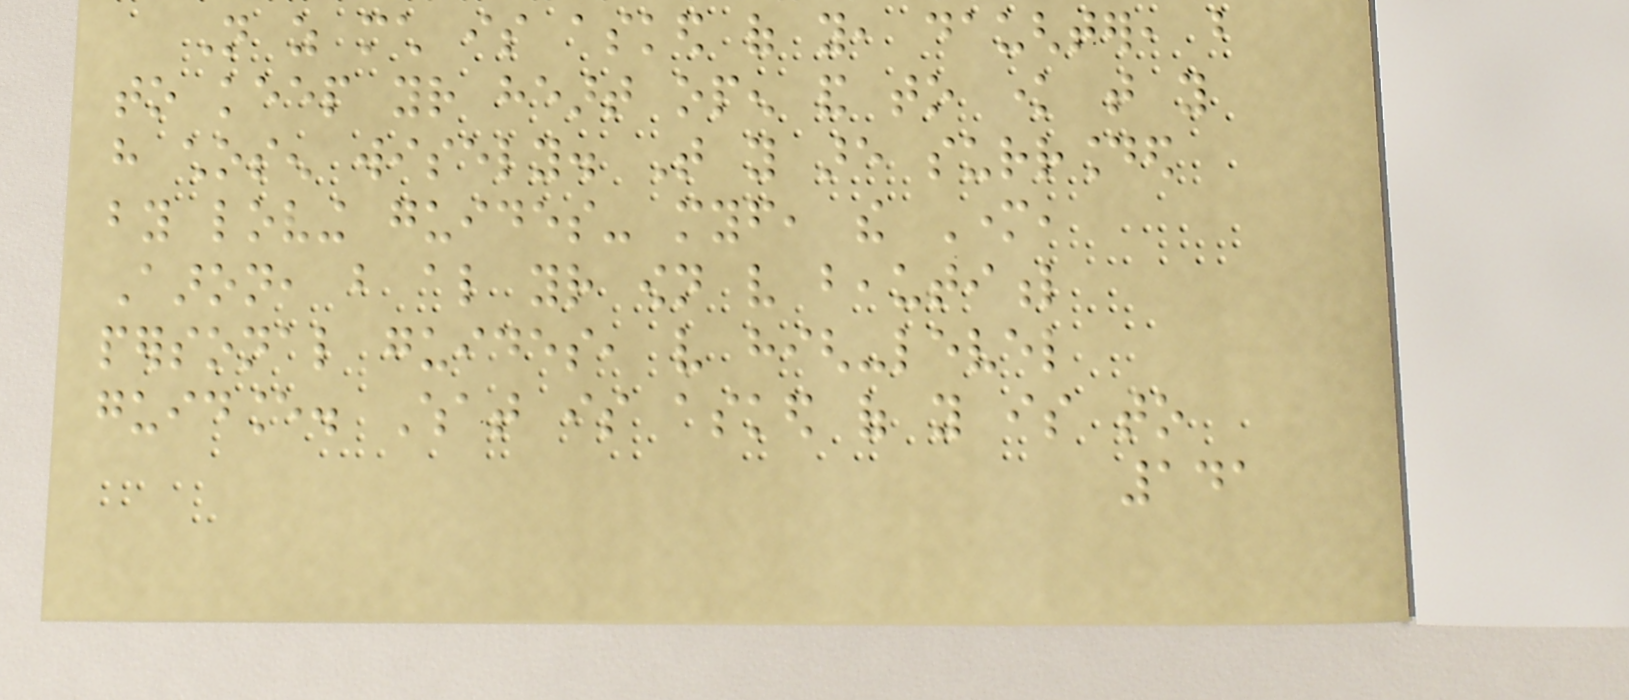Not as much is asked of you, daughter, but
to keep your heart open and to know that you
have chosen wisely. That you are surrounded
by loving guides- myself, the Mother,
Aaron, but also your own very beautiful
personal guides, very high-level
guidance. What is asked of you is to
141
